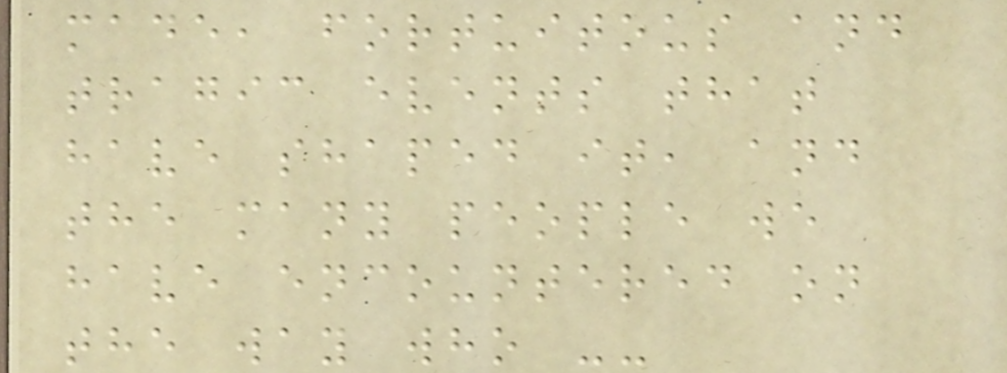made, fortuitous and
tragic events that
have shaped it, and
the many people we
have encountered on
the way who --
